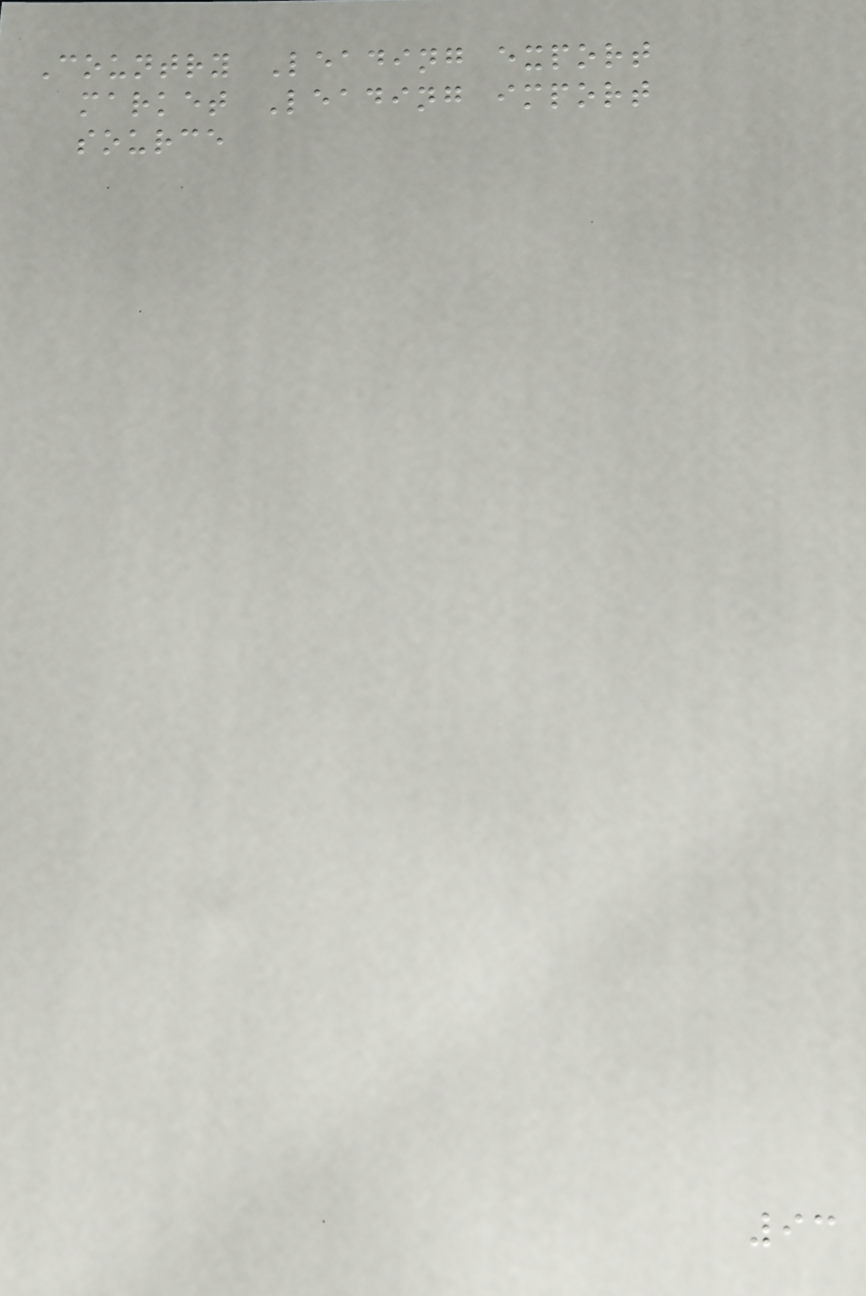Country Leading export
market Leading import
source
93
